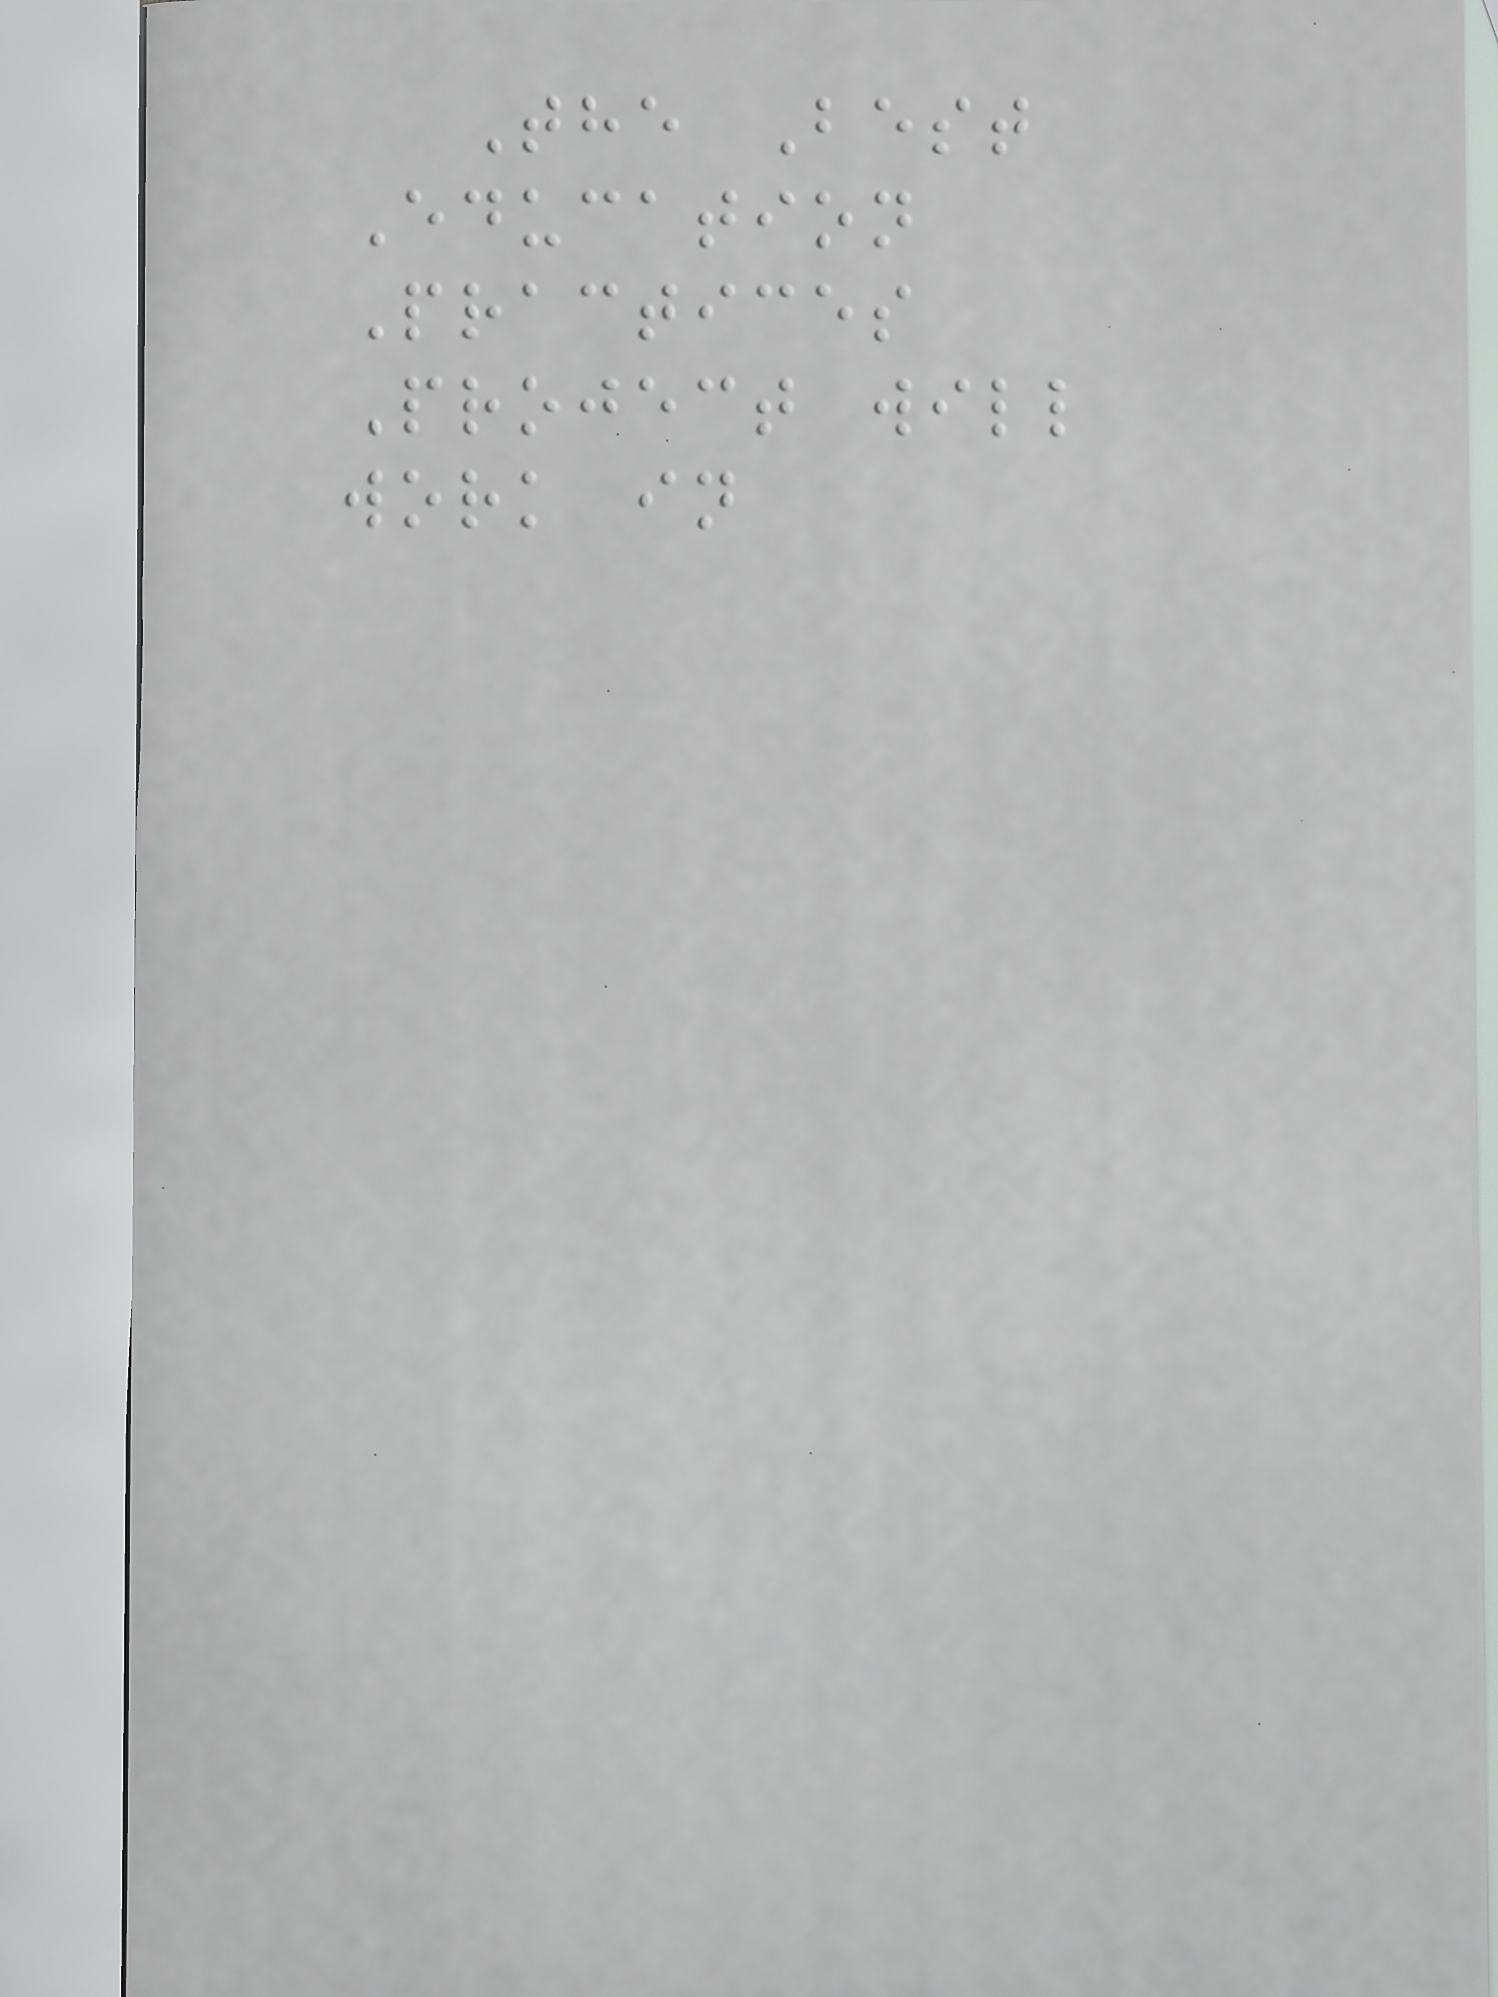The Best
Education
Practices
Project will
work in
